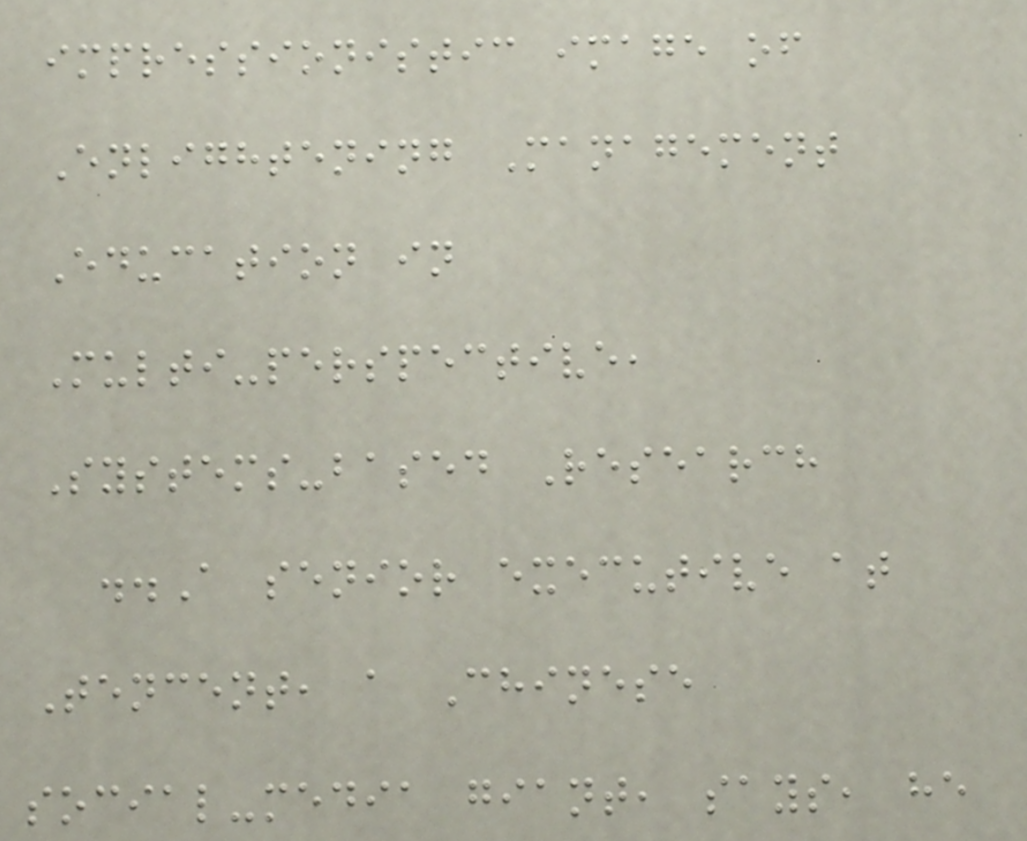impressionistic image of
Enlightening Management
Education in
Multi-perspective,
Systems-based Research
..A senior executive at
Tencent, a Chinese
social-media giant, says, he
